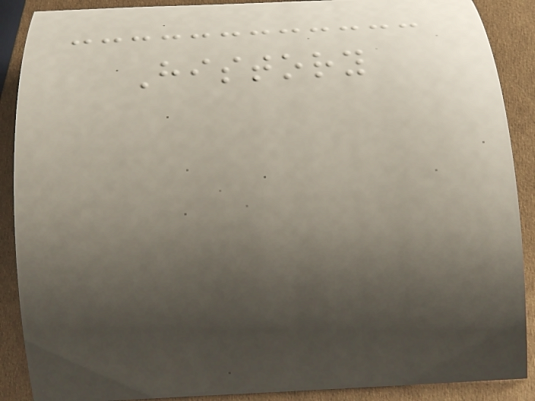History
